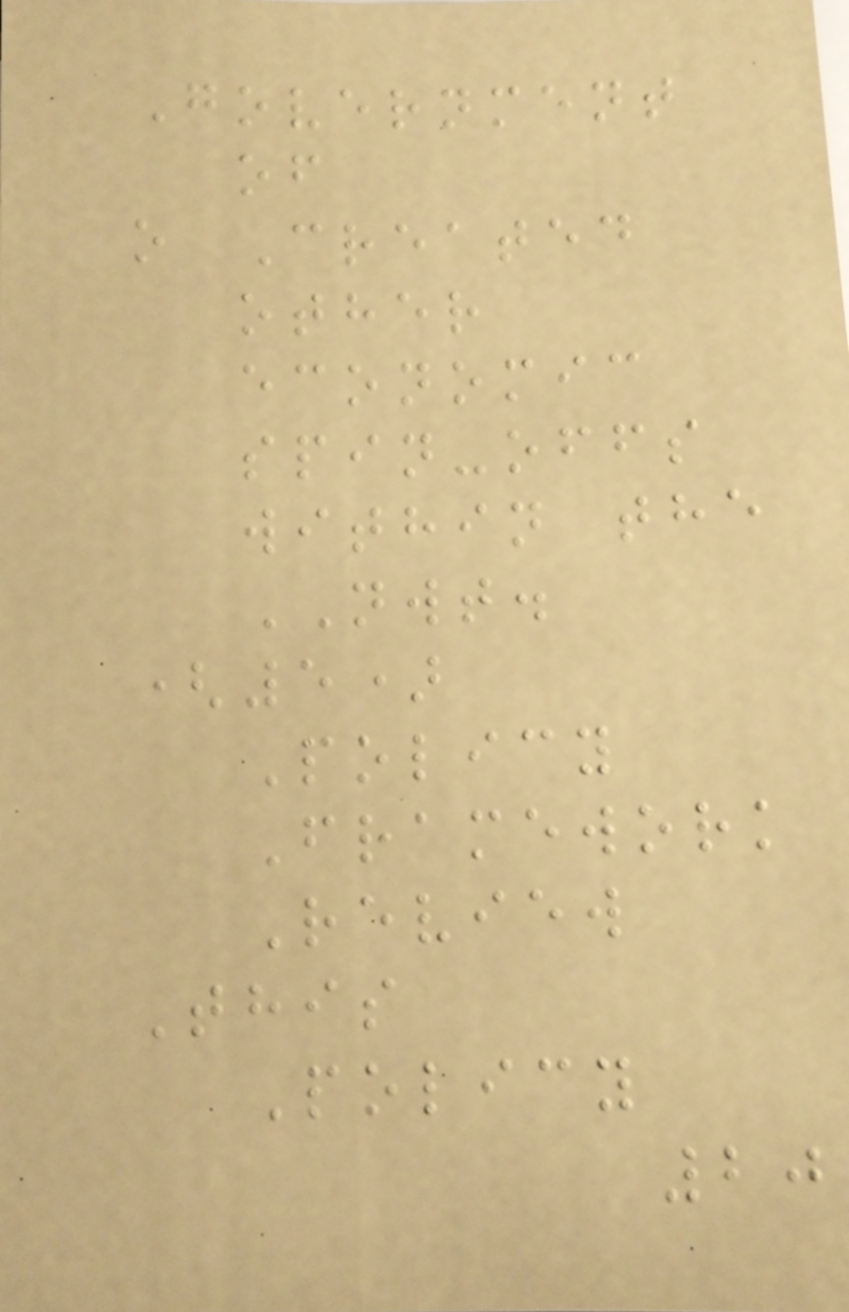Government
of
o Created
other
economic
spin-offs
within the
NWT.
(5)
Policy
Framework
Review
This
Policy
20
